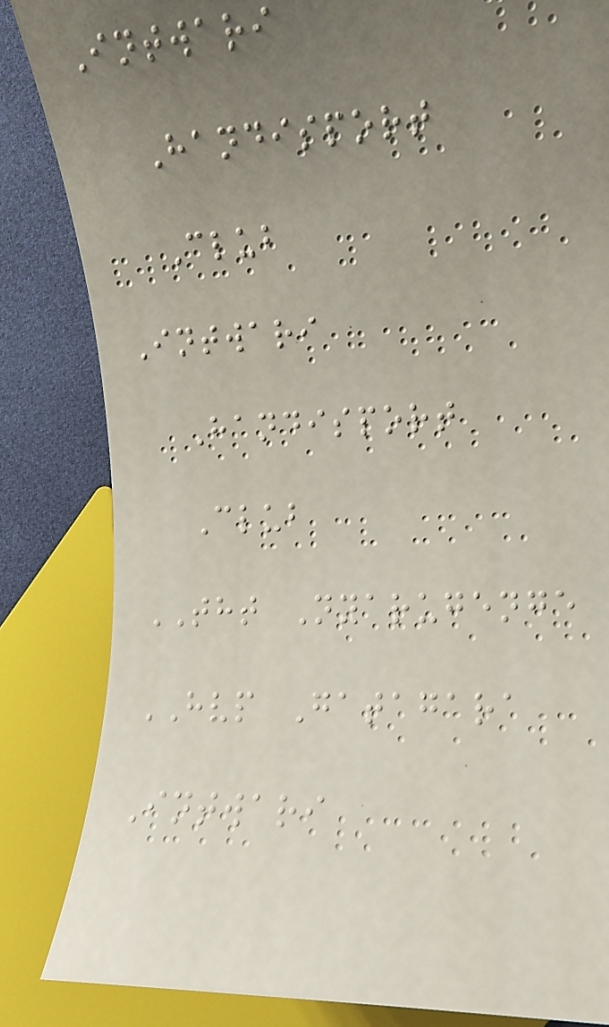Intwari
Handisport
Club
Intwari
Handisport
Club
THT Nyarugenge
HVP Gatagara
Intwari
